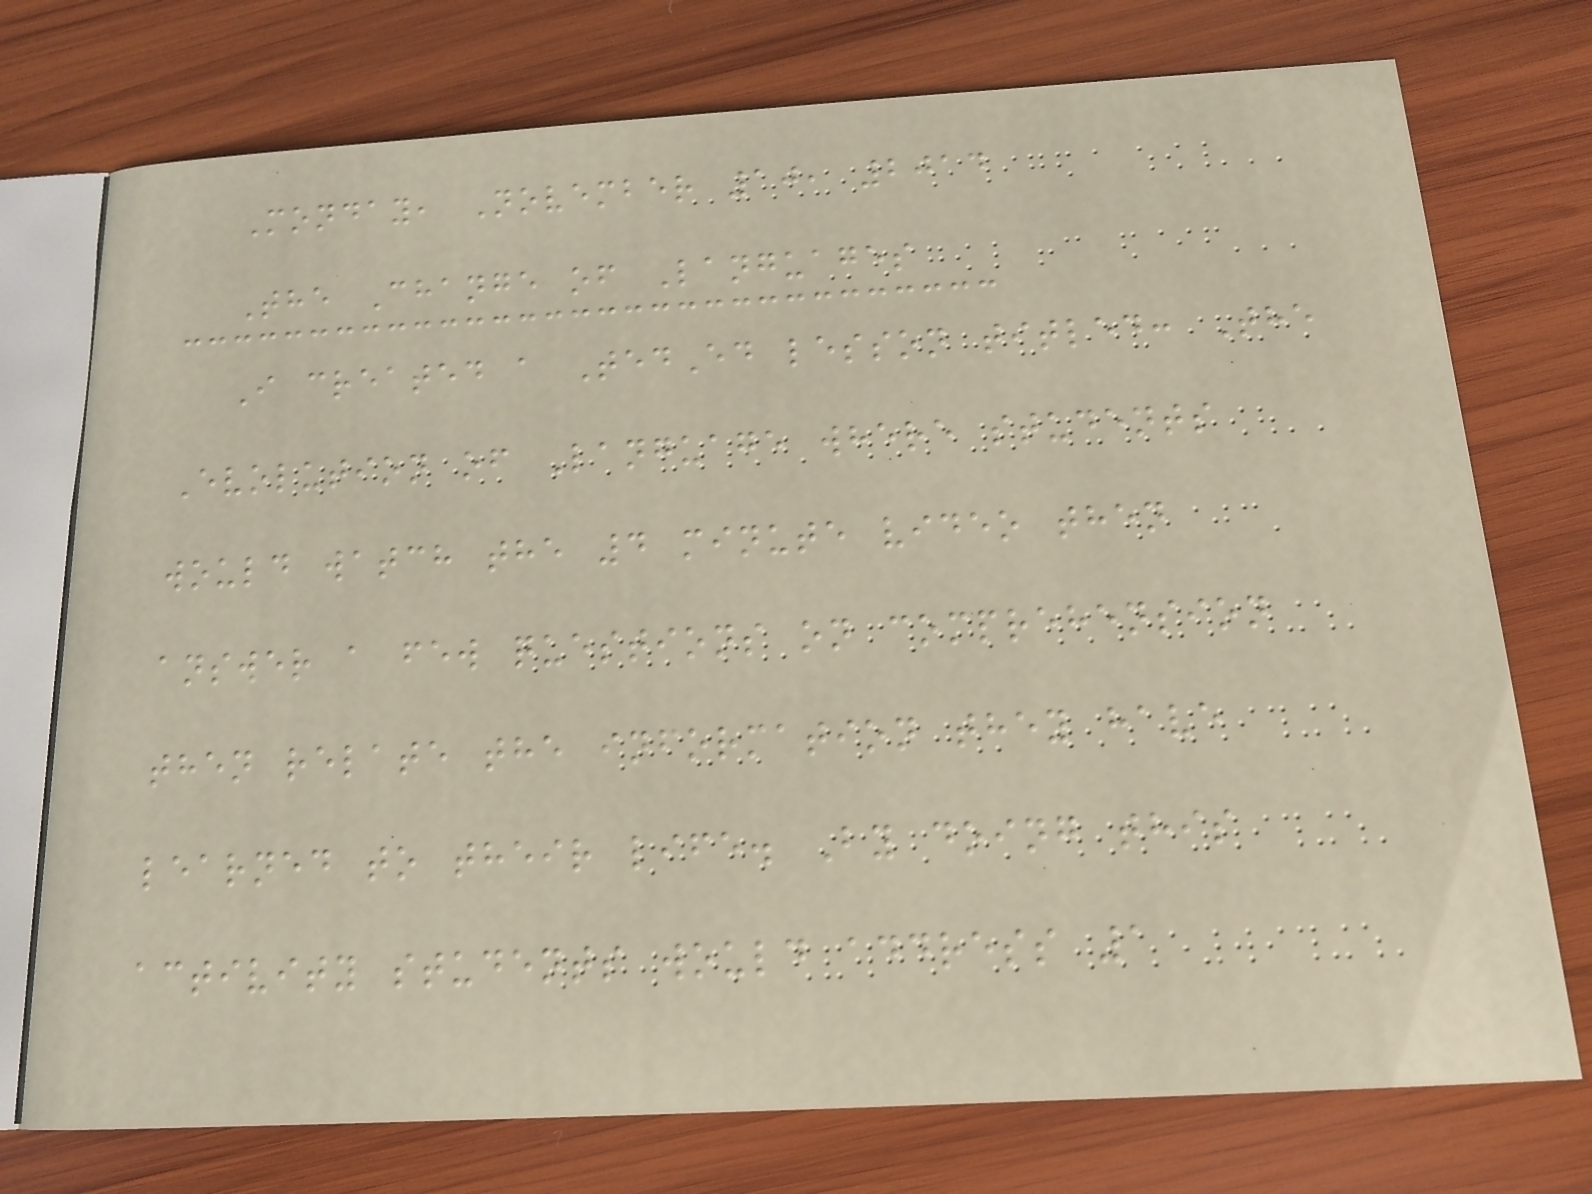Monday, November 10, 2014
The Change of Languages
I created a TedEd lesson titled: The
Evolution of Language where students
would watch the 4 minute video then
answer a few questions on comprehension
then relate the information they have
learned to their life. By doing this
activity students would address 1
